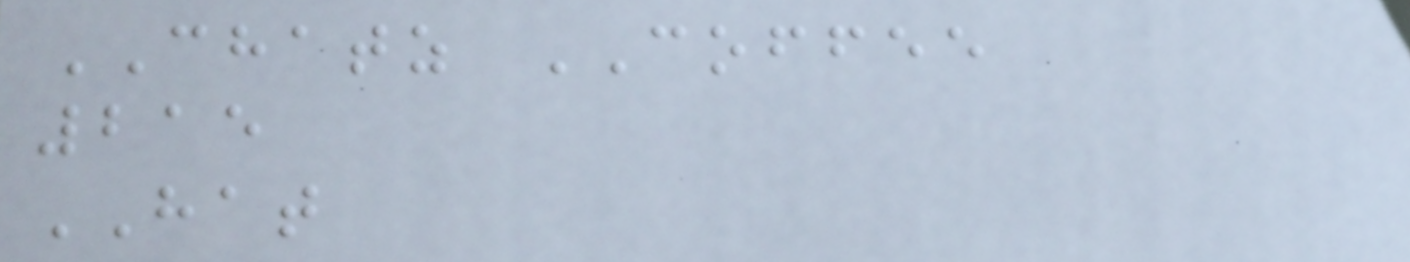CHATZ COFFEE
215
HAT
